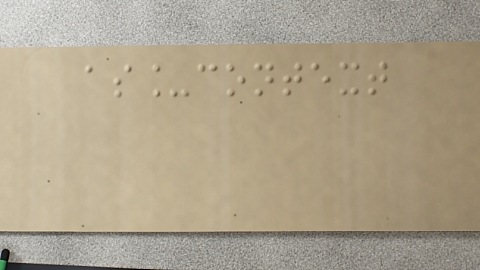as_context
